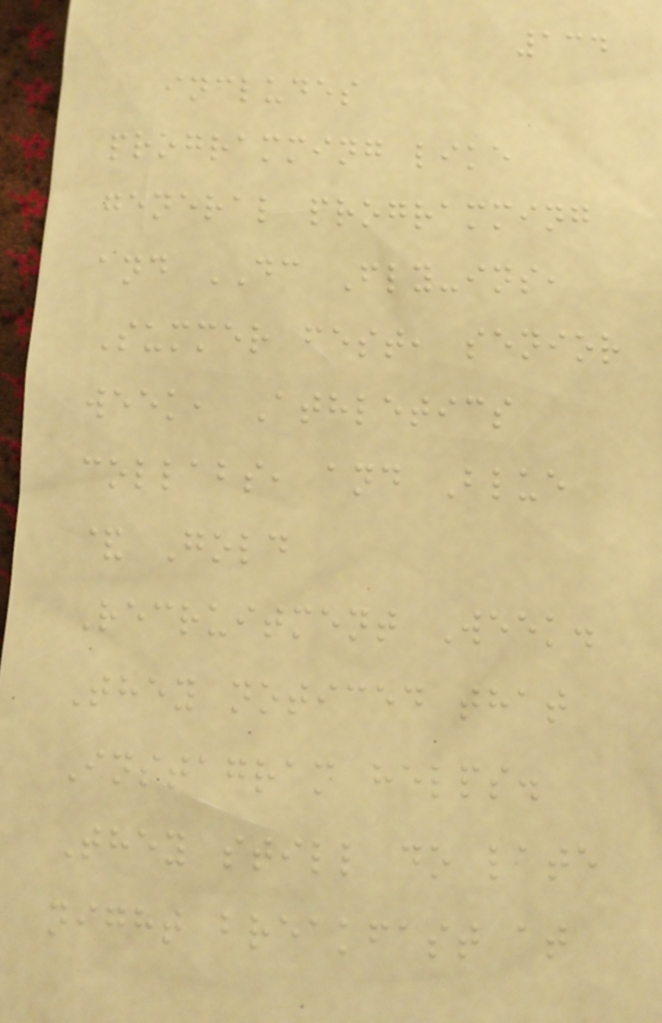134
includes
programming like
general programming
and DC Fly-ins,
Summer fest, senior
week, Athletics
collabs, and Blue
& Gold
Recruitment Week.
They noticed that
Instagram helps.
They still do late
night breakfast at
